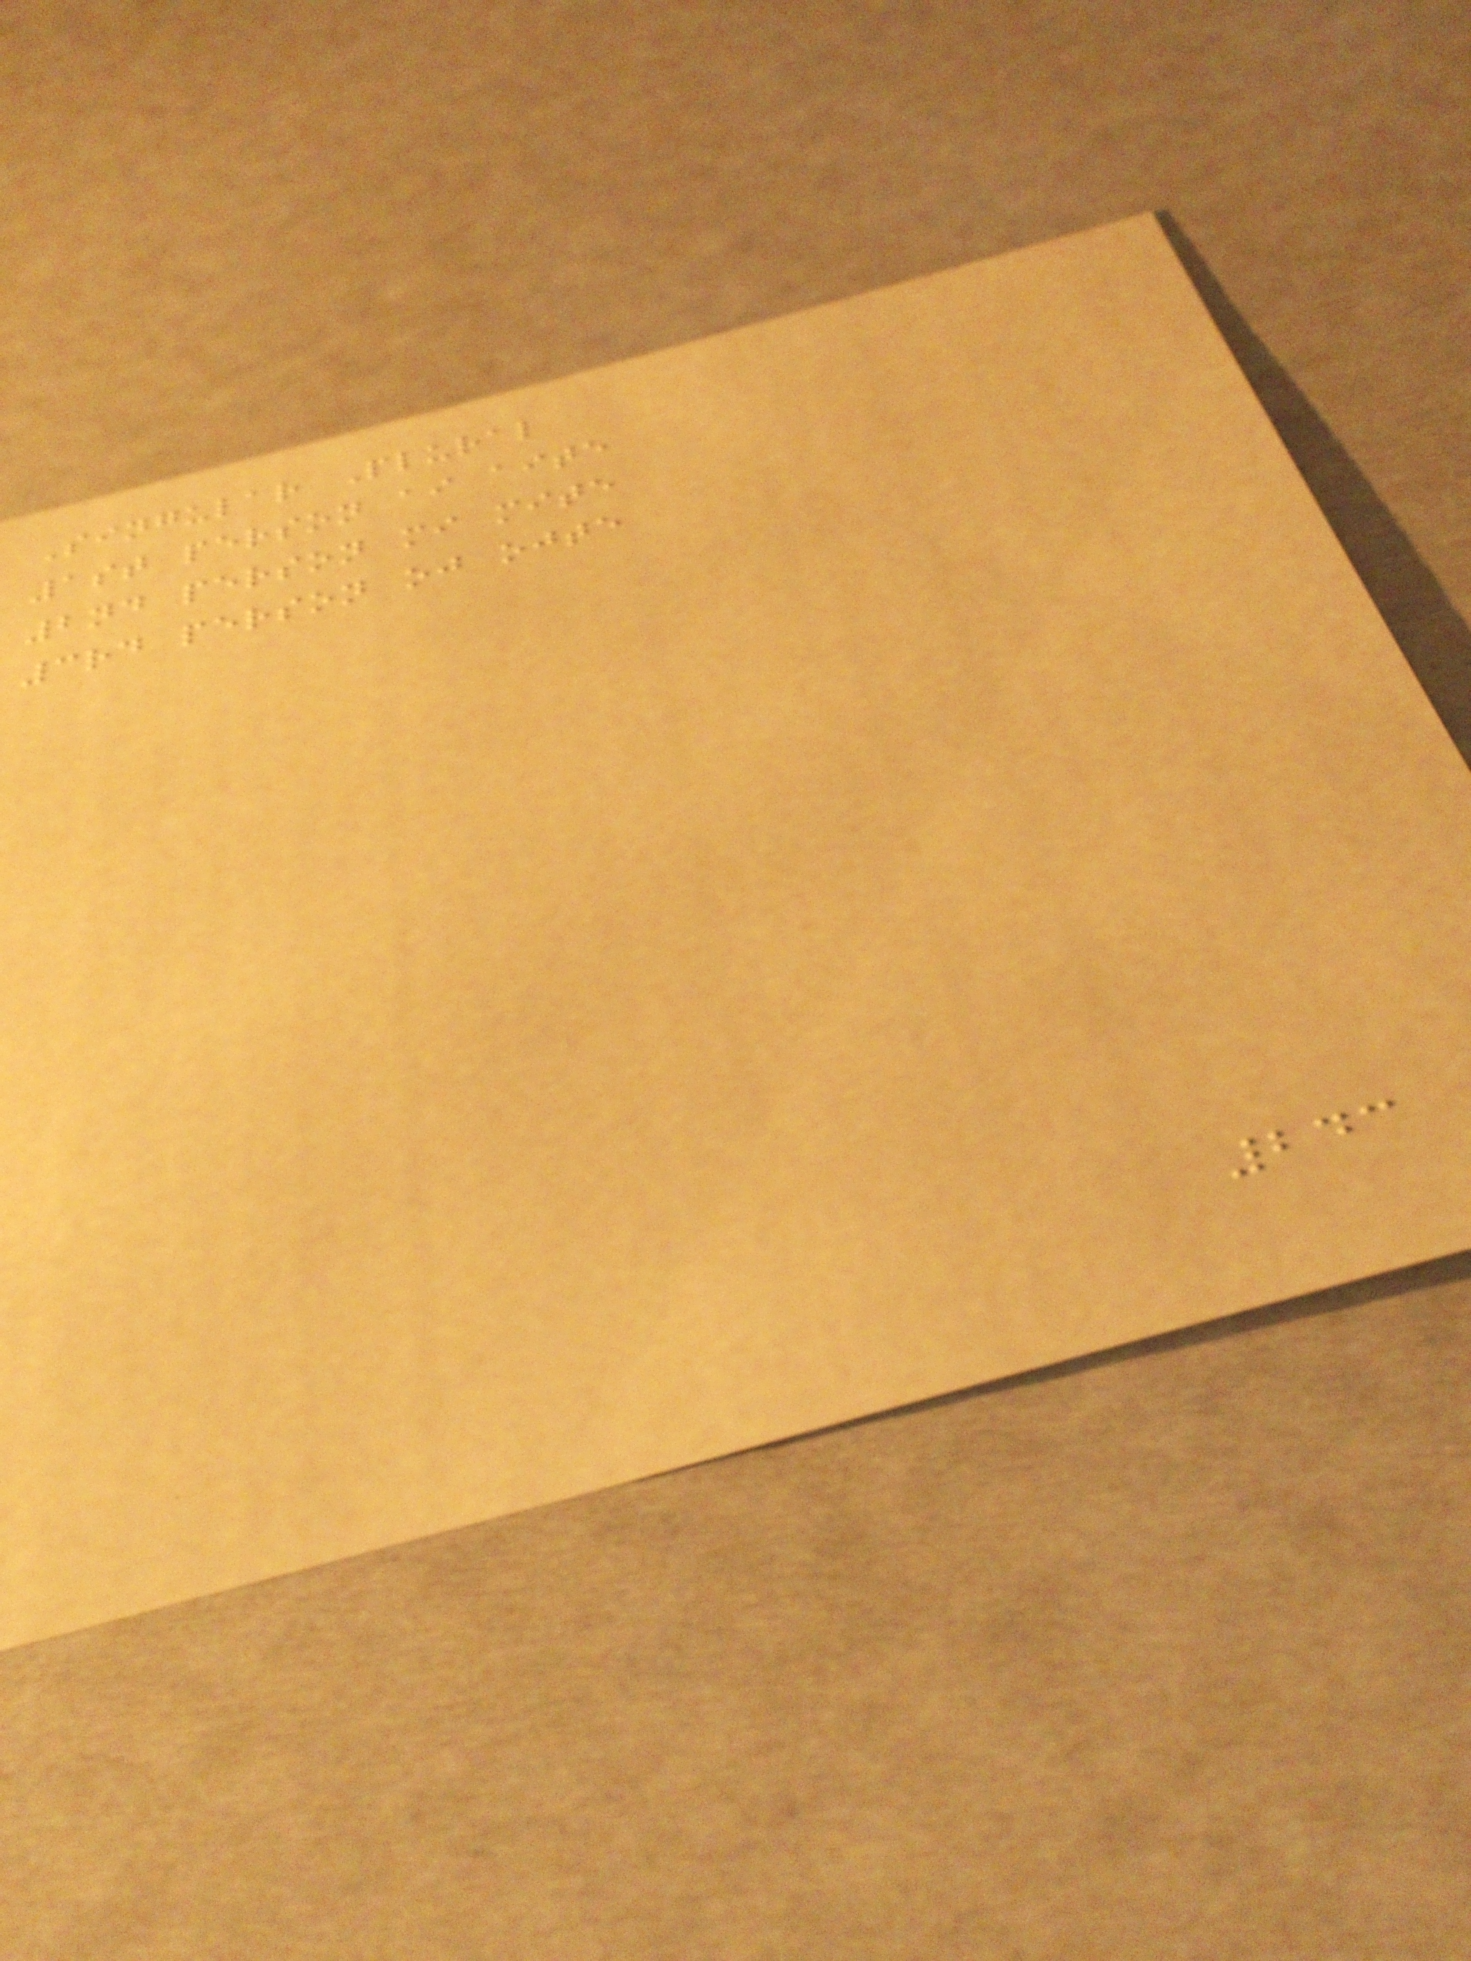Singular Plural
1st person ai aite
2nd person mi mite
3rd person oj ojte
243
